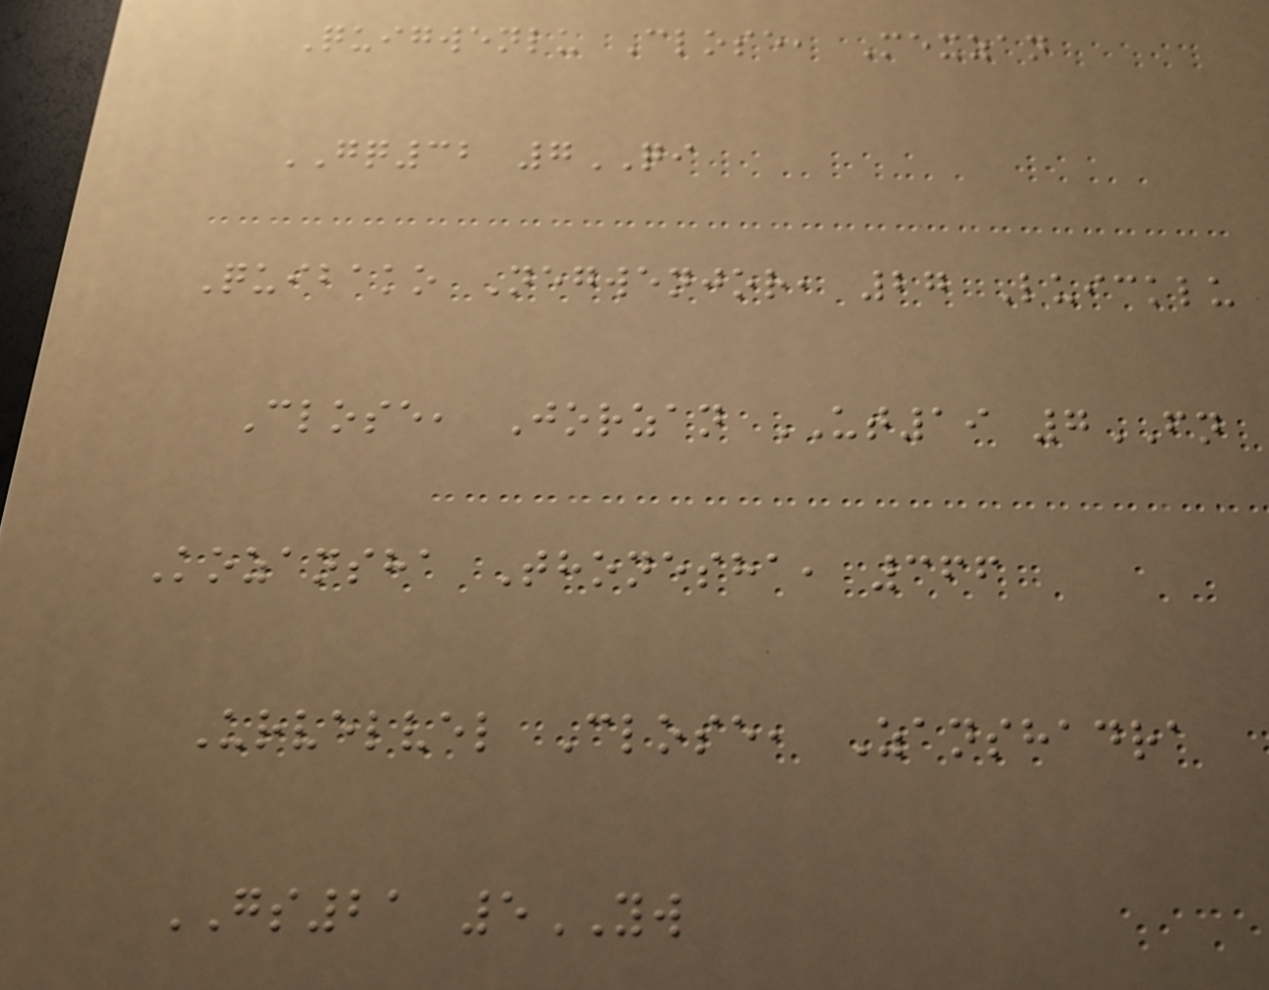Quigwenlu Close, Mexzan
GQ32 7QI
Quibako Negwenjor, 27 Luicklu
Close, Jorzan UT19 7FN
Kozansha Thonesha, 366
Urvelvel Close, Zanshadra
GS21 5YW
